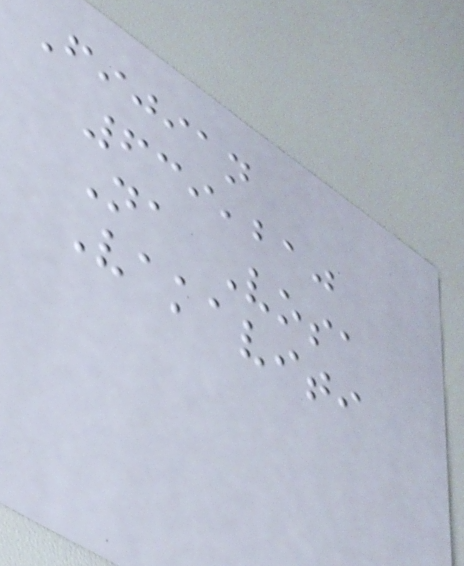Fijian
639,210
Na Vosa
Vakaviti
